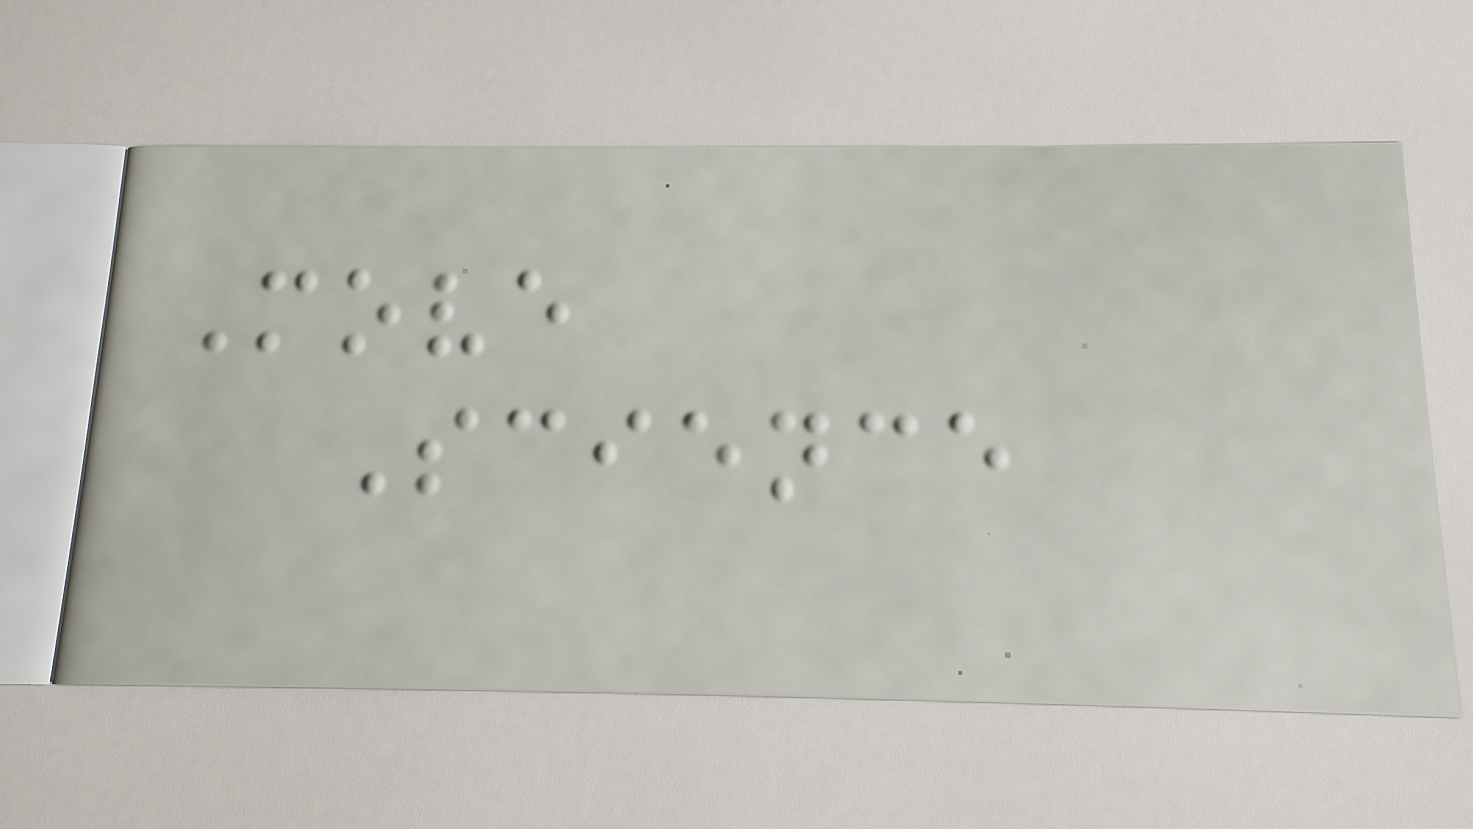Move
Science
